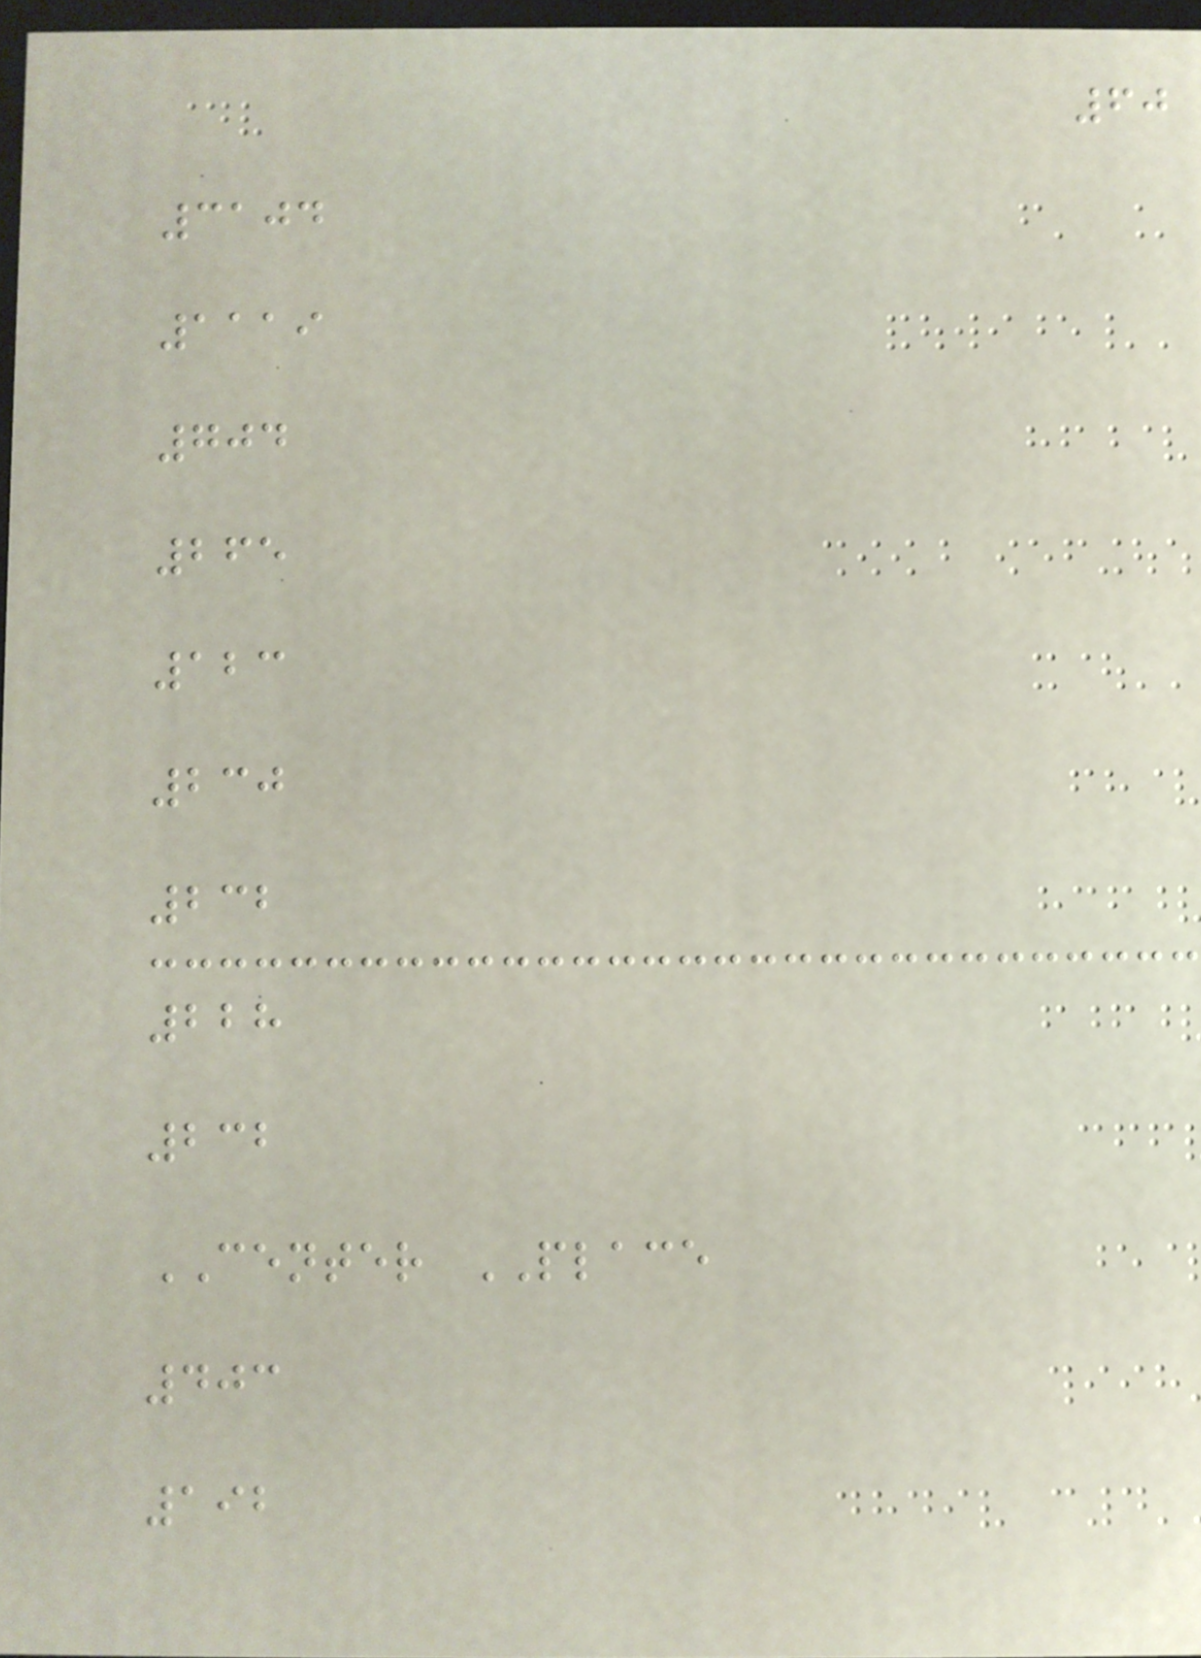60
3104
1119
704
265
123
230
232
228
232
CENTER PLACE
403
192
